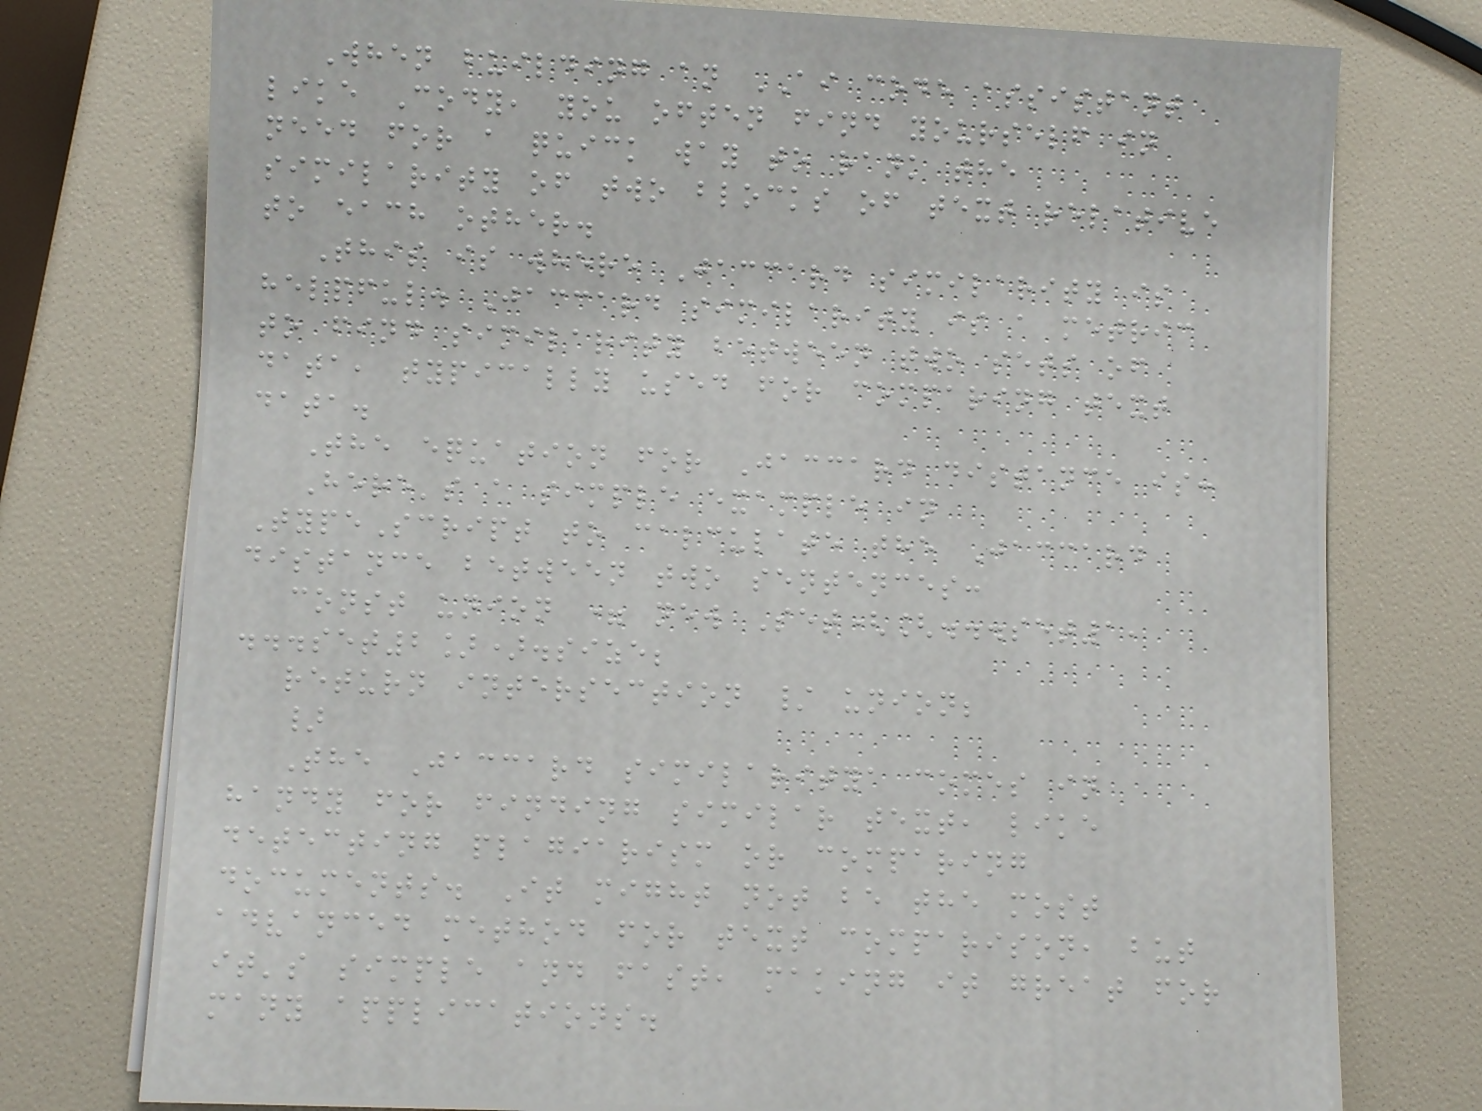When building an AI code assistant
like Cody, you often find yourself in
need for a quick way to rank the
similarity of two blocks of text relative
to each other.
This is where Jaccard similarity is
helpful. Jaccard similarity is a metric
to find similarity between two sets of
data, typically used for comparing text
data.
The equation for Jaccard distance is:
Here's a simple example in
TypeScript to calculate the Jaccard
distance between two sentences:
const union = new Set([...set1,
...set2]).size;
return intersection / union;
}
The Jaccard similaritya comes in
handy for finding similar text, like
detecting plagiarism or comparing
documents. It might not be the most
advanced method for text comparison, but
it's simple and fast, making it great for
many applications.
